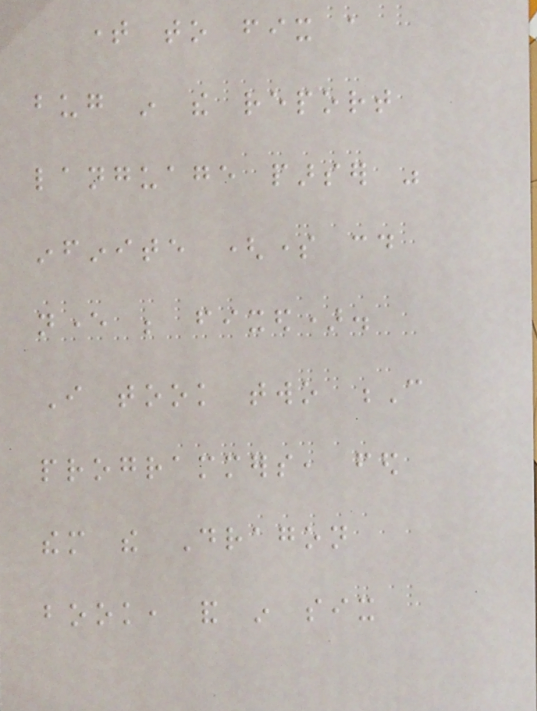time to fix a
bug in the report
language parser was
infinite (some could
never be fixed).
I took two C
programmers, fed
them the Dragon
book, and in six
